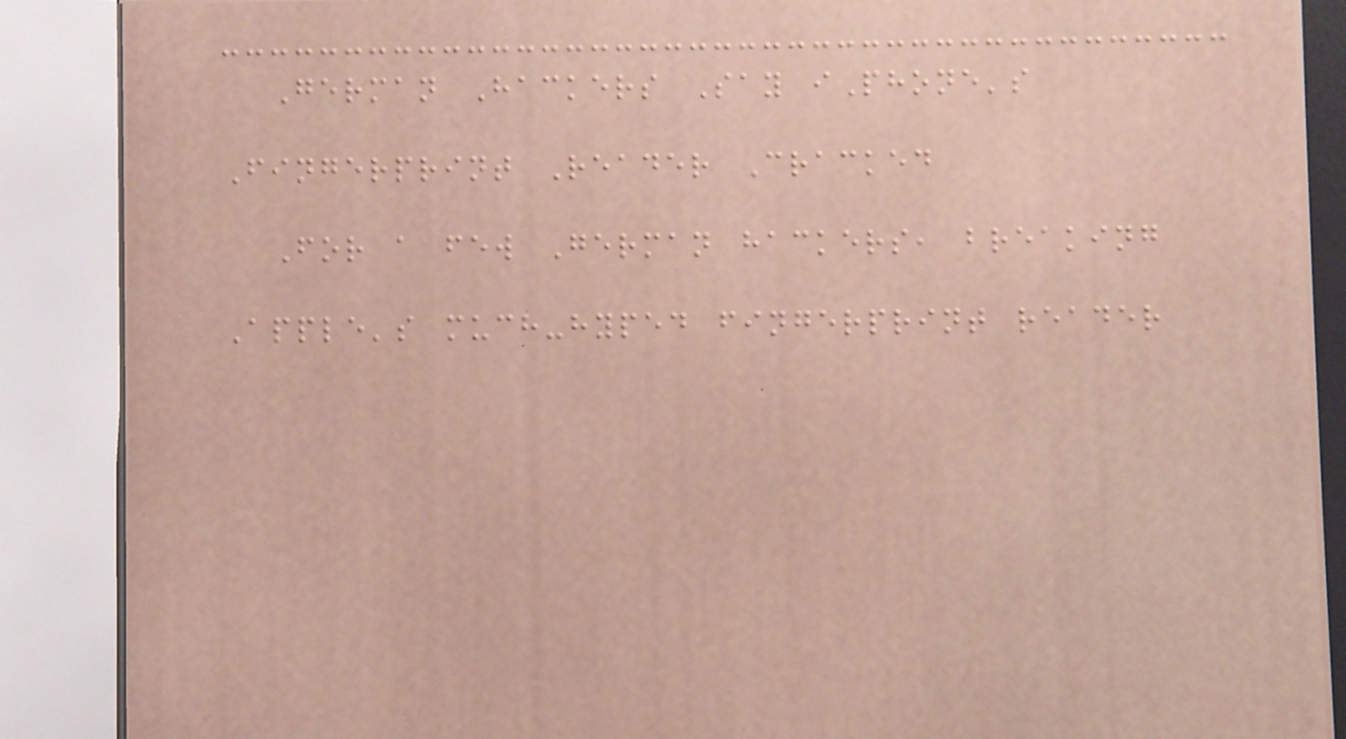German Hackers Say iPhone's
Fingerprint Reader Cracked
For a few German hackers, breaking
Apple's much-hyped fingerprint reader
